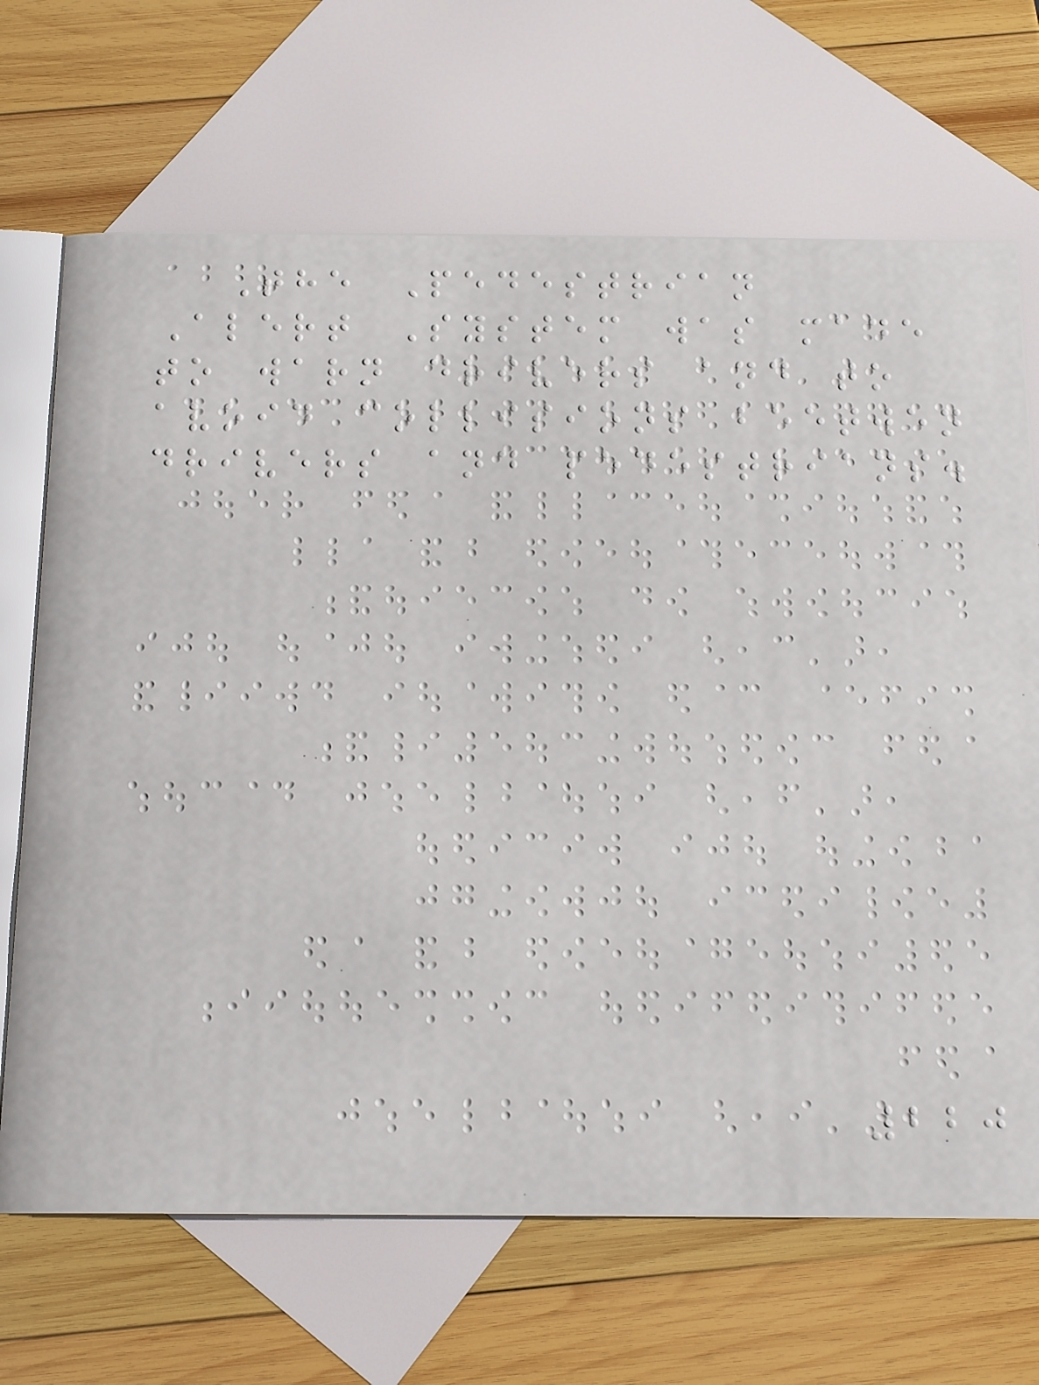The Pedestrian
Alert System was made
to warn drivers and to
avoid collisions beetwen
drivers and pedestrians.
220
